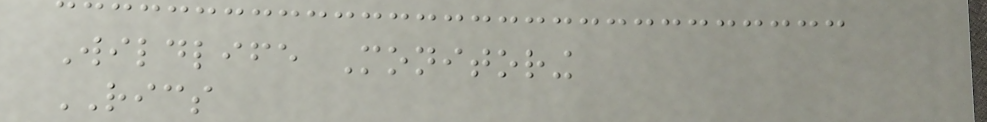Wildlife Monitoring
RICS
